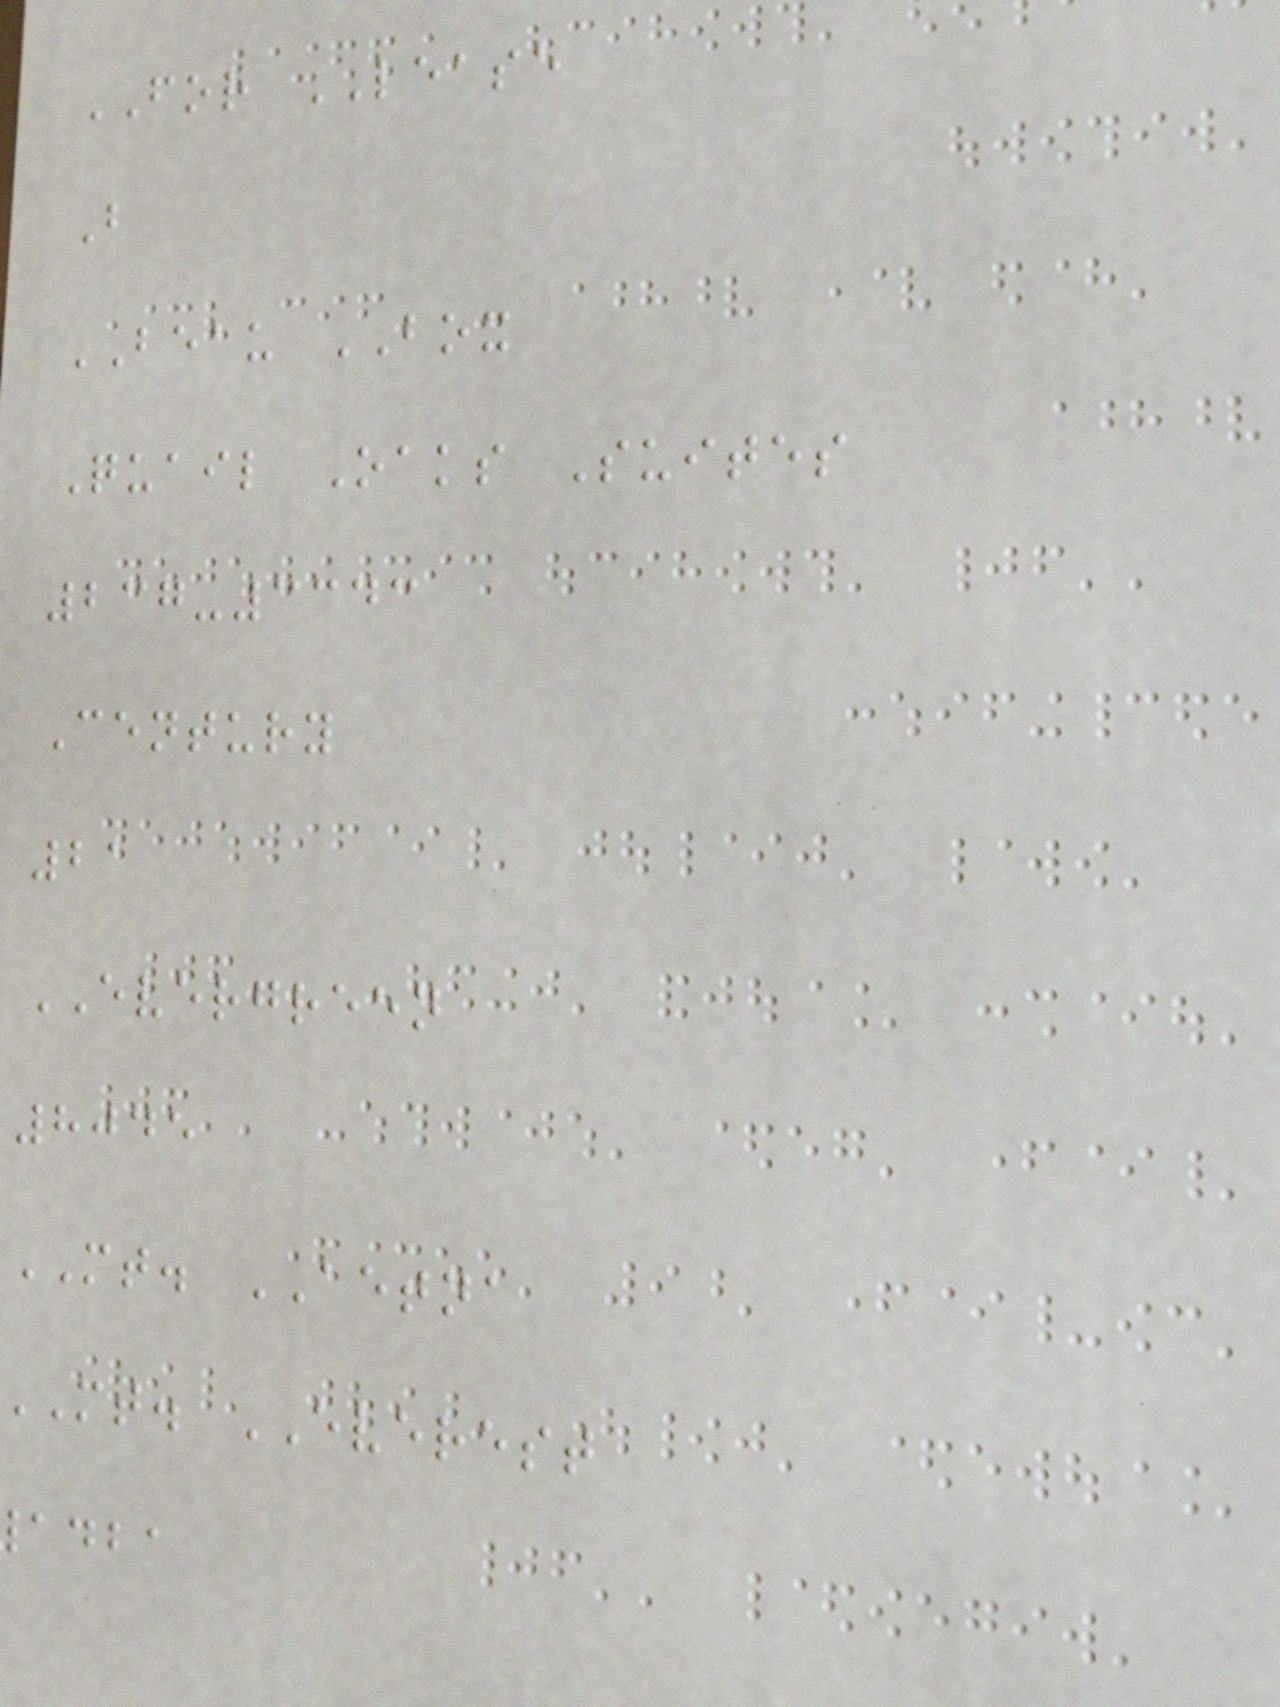FOR LEASE
B
BEAU BOX
Quail Oaks Suites
237-3343
Century
21
EVERGREEN
8045
MT. AETNA
mt. EVEREST
adba
